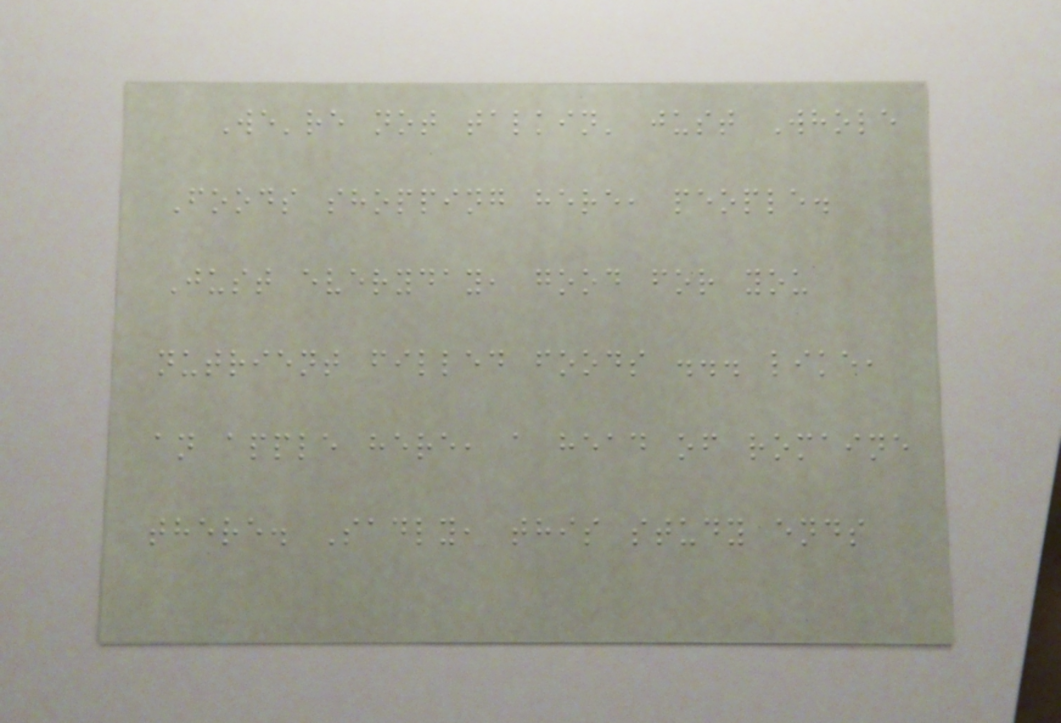We're not talkin' just Whole
Foods shopping here, people.
Just everyday, good for you
nutrient filled foods ... like,
an apple here, a head of romaine
there. Sadly, this study ends
